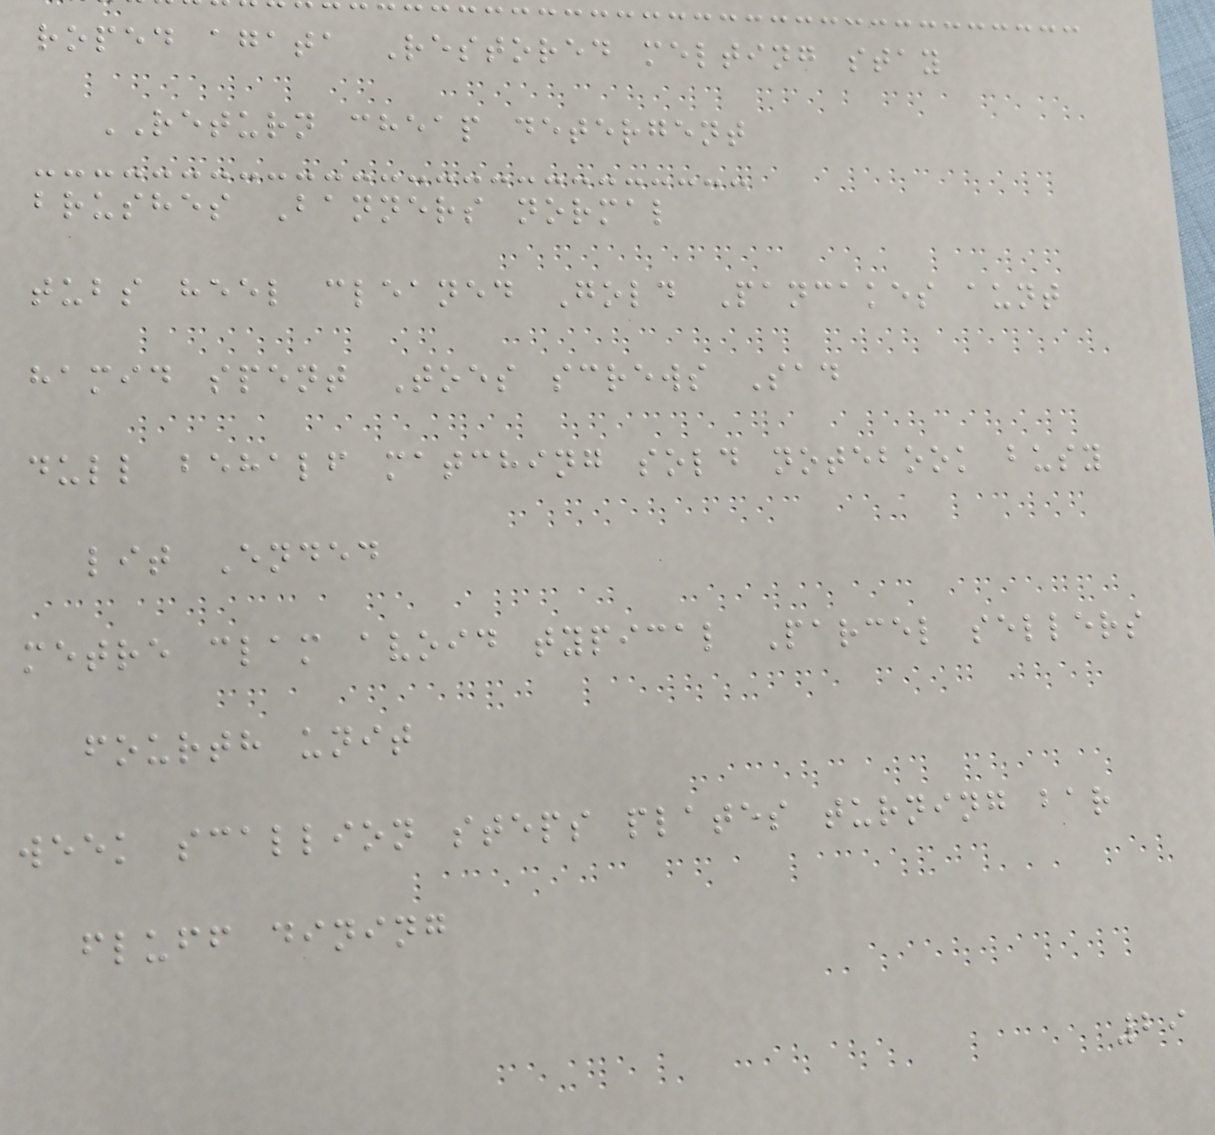roped agata Restored melting stay
RETURN cheap detergent
brushes Banners normal
tubs heel cleaned Gold Pancakes aunt
hamid spent Toes screws Sad
dull behalf matching sold notebook busy
lit Ended
metre clam avoid typical Parcel sellers
fourth unit
week scallion steps plates turning bar
fluff dining
29
